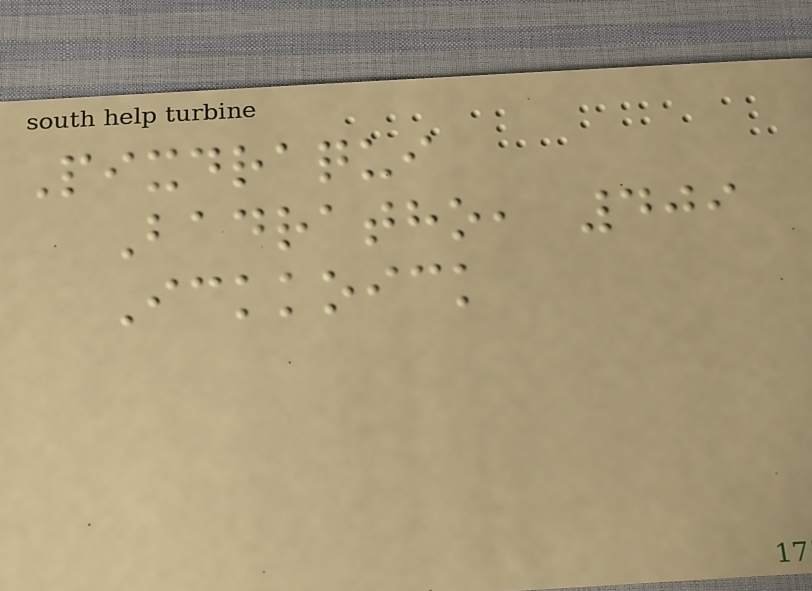Pixdraqui
Badratho, 409
Ickkoick
